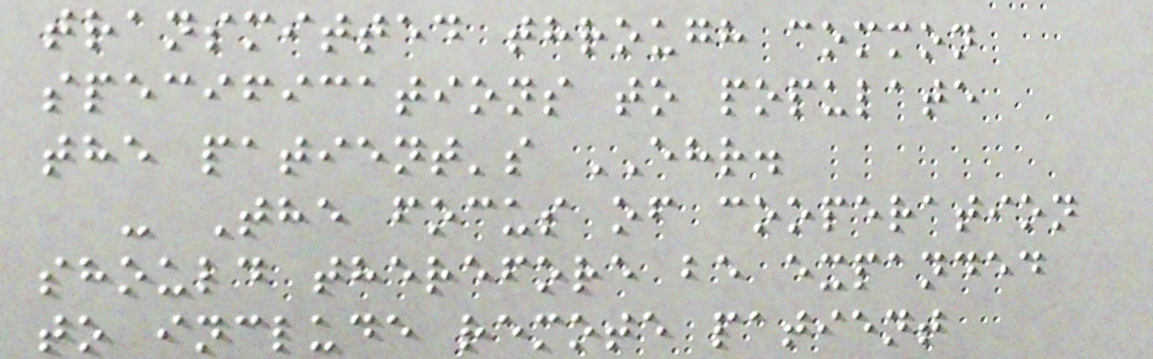transmitted through common
specifications to populate
the patient's EHR.
- The focus of cooperation
should therefore be expanded
to include remote patient
